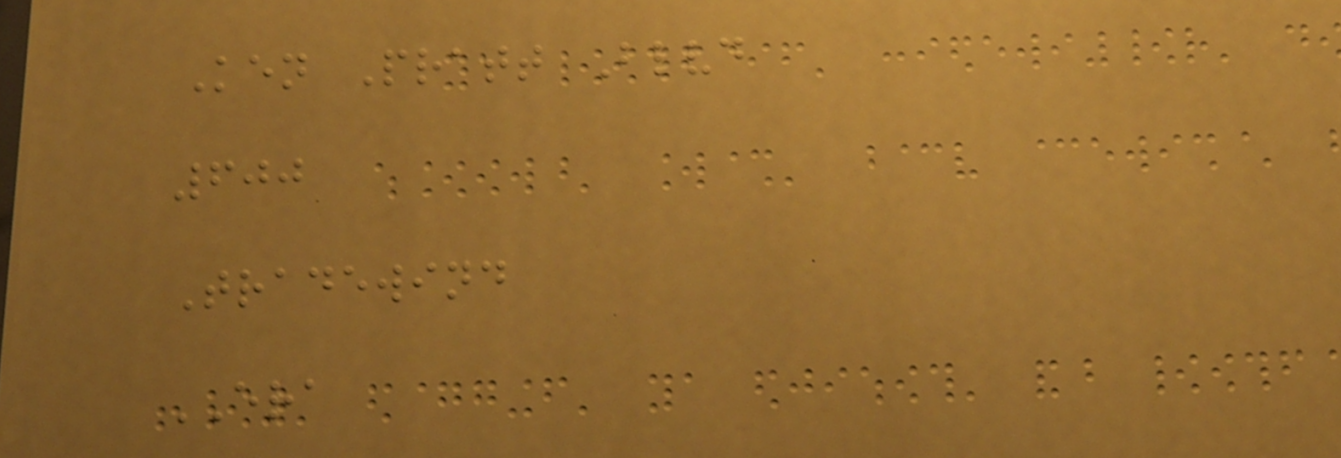Ken Pratt Blvd
600
Tradewind
ERA
